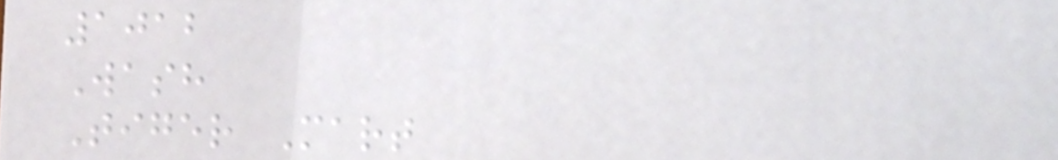1012
Wash
Tiger Mart
